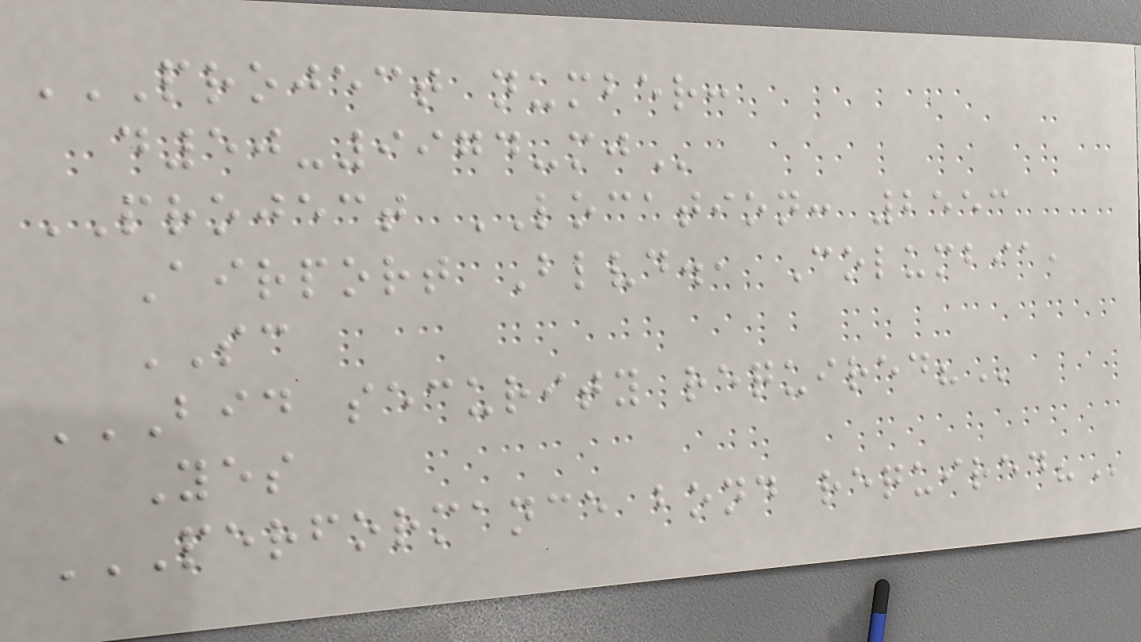PROJECT NUMBER:
D50-9974-MJ
PROJECT LOCATION: 2553
Airport Blvd., Columbia,
SC
BID SECURITY REQUIRED?
Yes
PERFORMANCE BOND REQUIRED?
